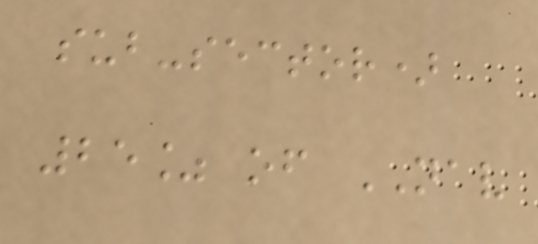sub-sector)
25% of NAV
